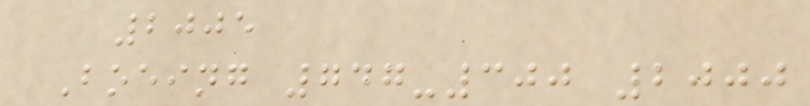2005
Boeing 747-300 2000
